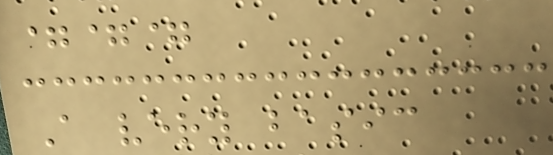===
A very basic
